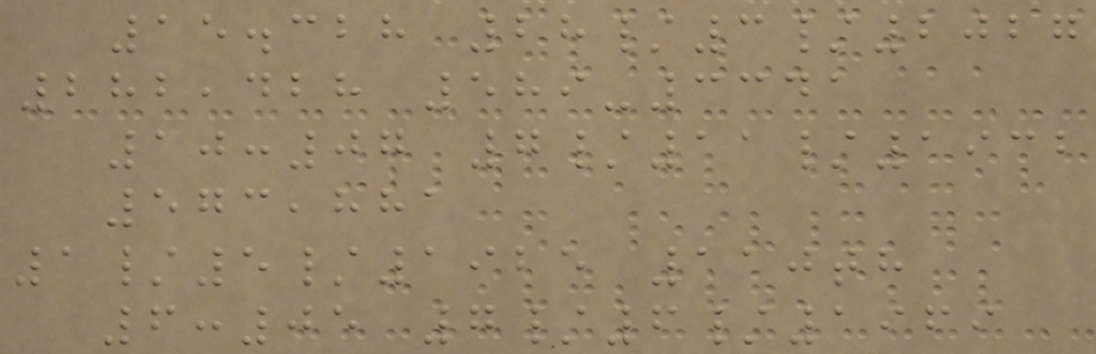15.328 28/3/2027
282,428 589-3341
10:07 7/11/1932
573,881
1/5/1925 110th
6:05 7/6/1969
